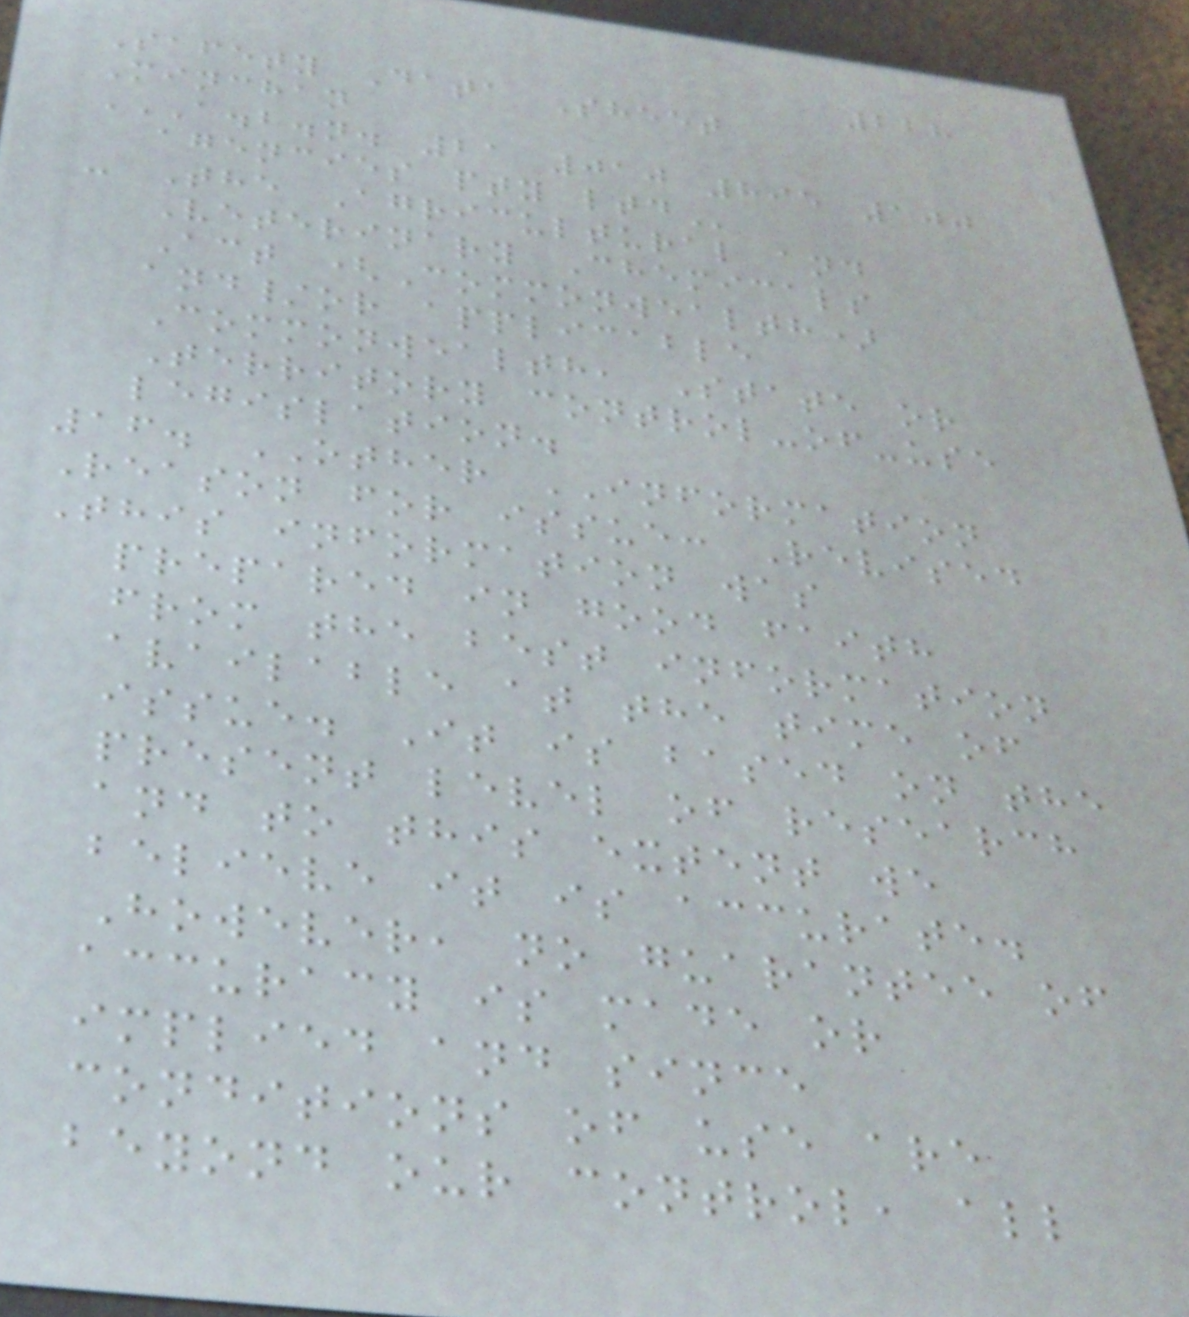228
Safety Data Sheet
Minchan
A.B.N. 21 010 895 100
AGENCIES PTY LTD
- The Agricultural and
Veterinary Chemicals
Act (Commonwealth)
and/or applicable
Commonwealth, State or
Territory control-of-use
legislation.
16. OTHER INFORMATION
Reason for issue: Revised
This information was
prepared in good faith
from the best information
available at the time of
issue. It is based on the
present level of research
and to this extent we
believe it is accurate.
However, no guarantee of
accuracy is made or
implied and since
conditions of use are
beyond our control, all
